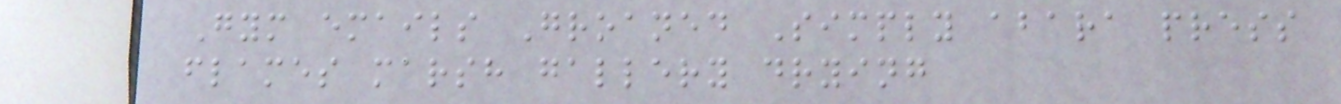Gym emails Groaned Simply abara press
flames marsh gallery drying
